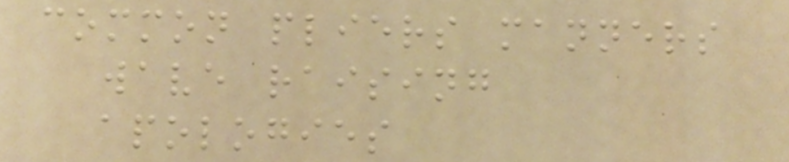common pliers manners
wave raising
apologies
